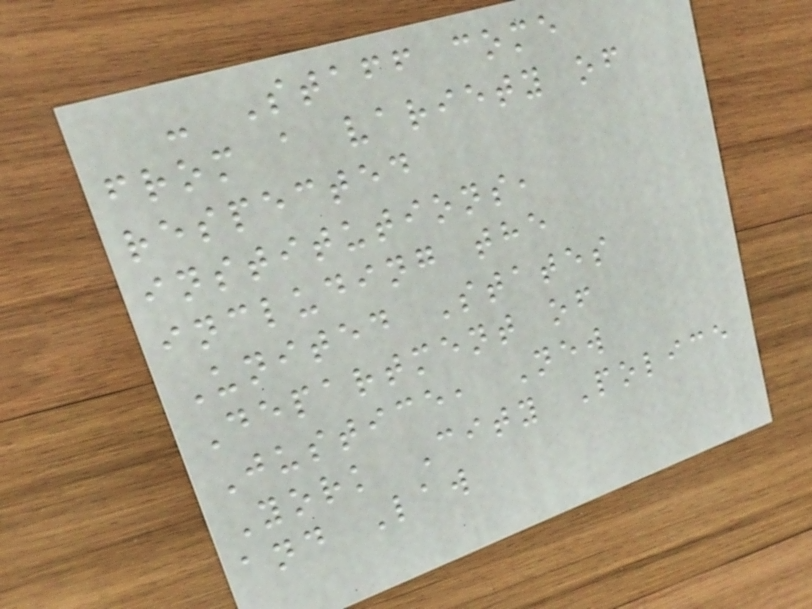- Staff come
from a variety of
respected
institutions,
including the
United States
Department of
Justice, New
York City Police
and Law
